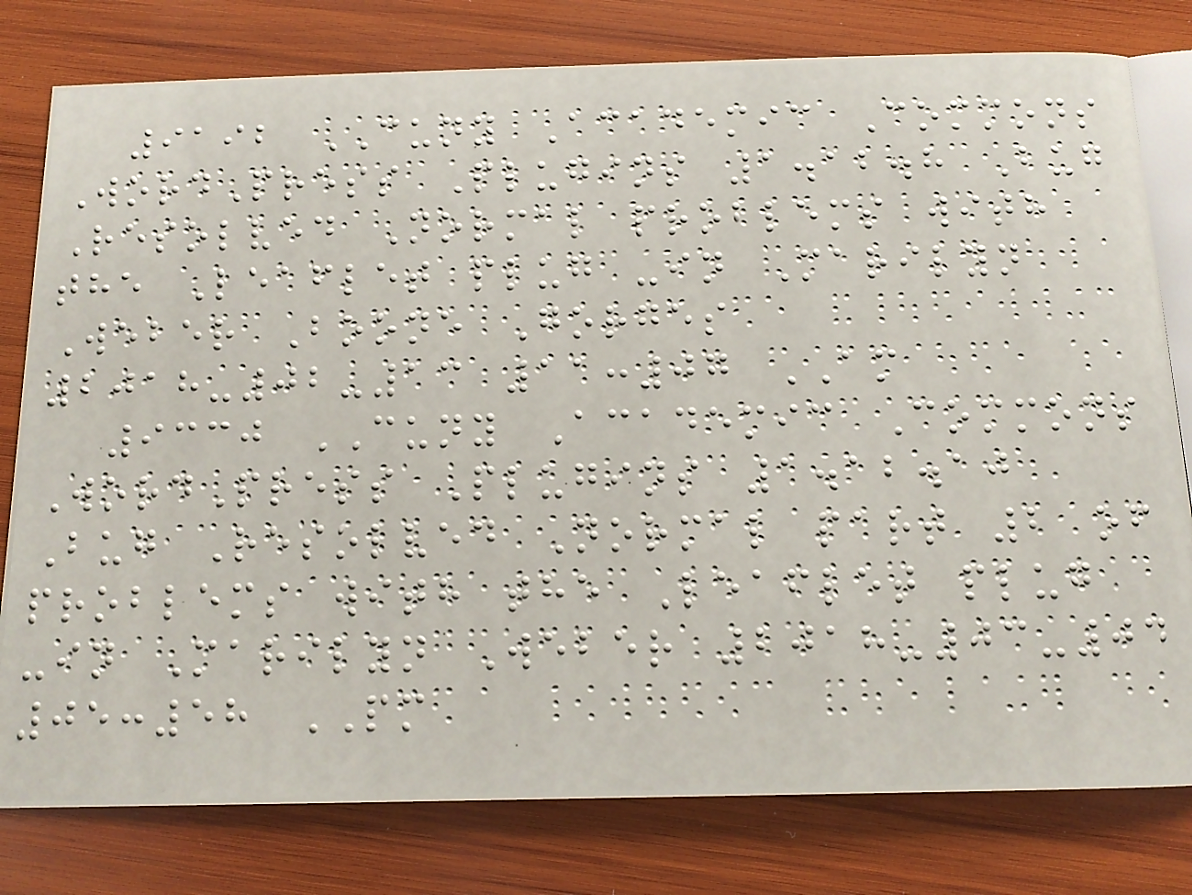9192 CUNY Academic Commons
WordPress Plugins 1.12.8 Bug
Resolved Normal problems with
the Leaflet plug -in Marilyn
Weber Boone Gorges
2018-02-13 11:07 AM
9330 CUNY Academic Commons
WordPress Plugins 1.12.10
Bug Resolved Normal part 2 of
problems with the Leaflet plug
-in Marilyn Weber 2018-03-04
05:58 PM
